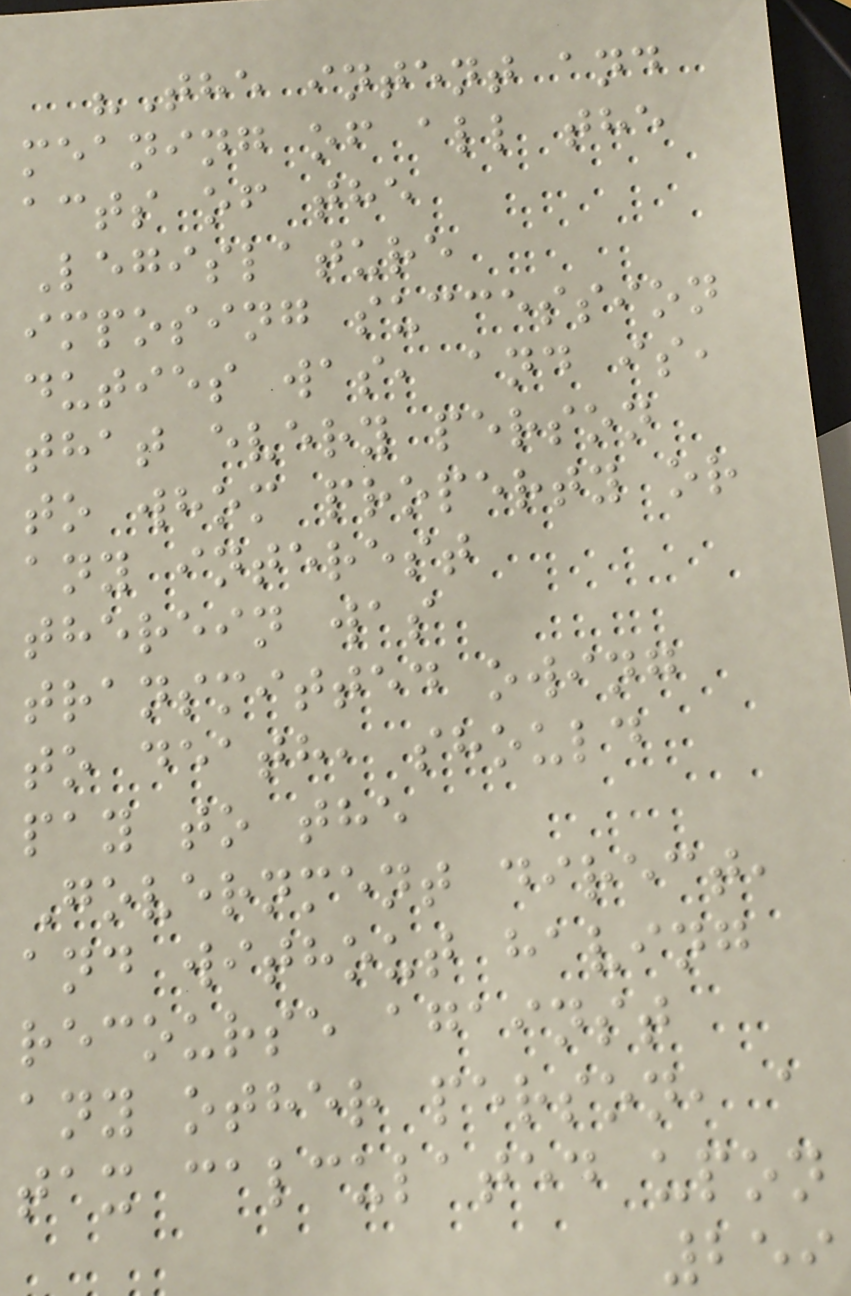"The intent and
meaning of all the
acts of the
Legislature
imposing succession
duties was, and is,
that every person
to whom property or
any interest
therein was
transmitted owing
to death, should
pay to the
Government direct,
and without having
recourse against
any other person, a
tax calculated upon
259
